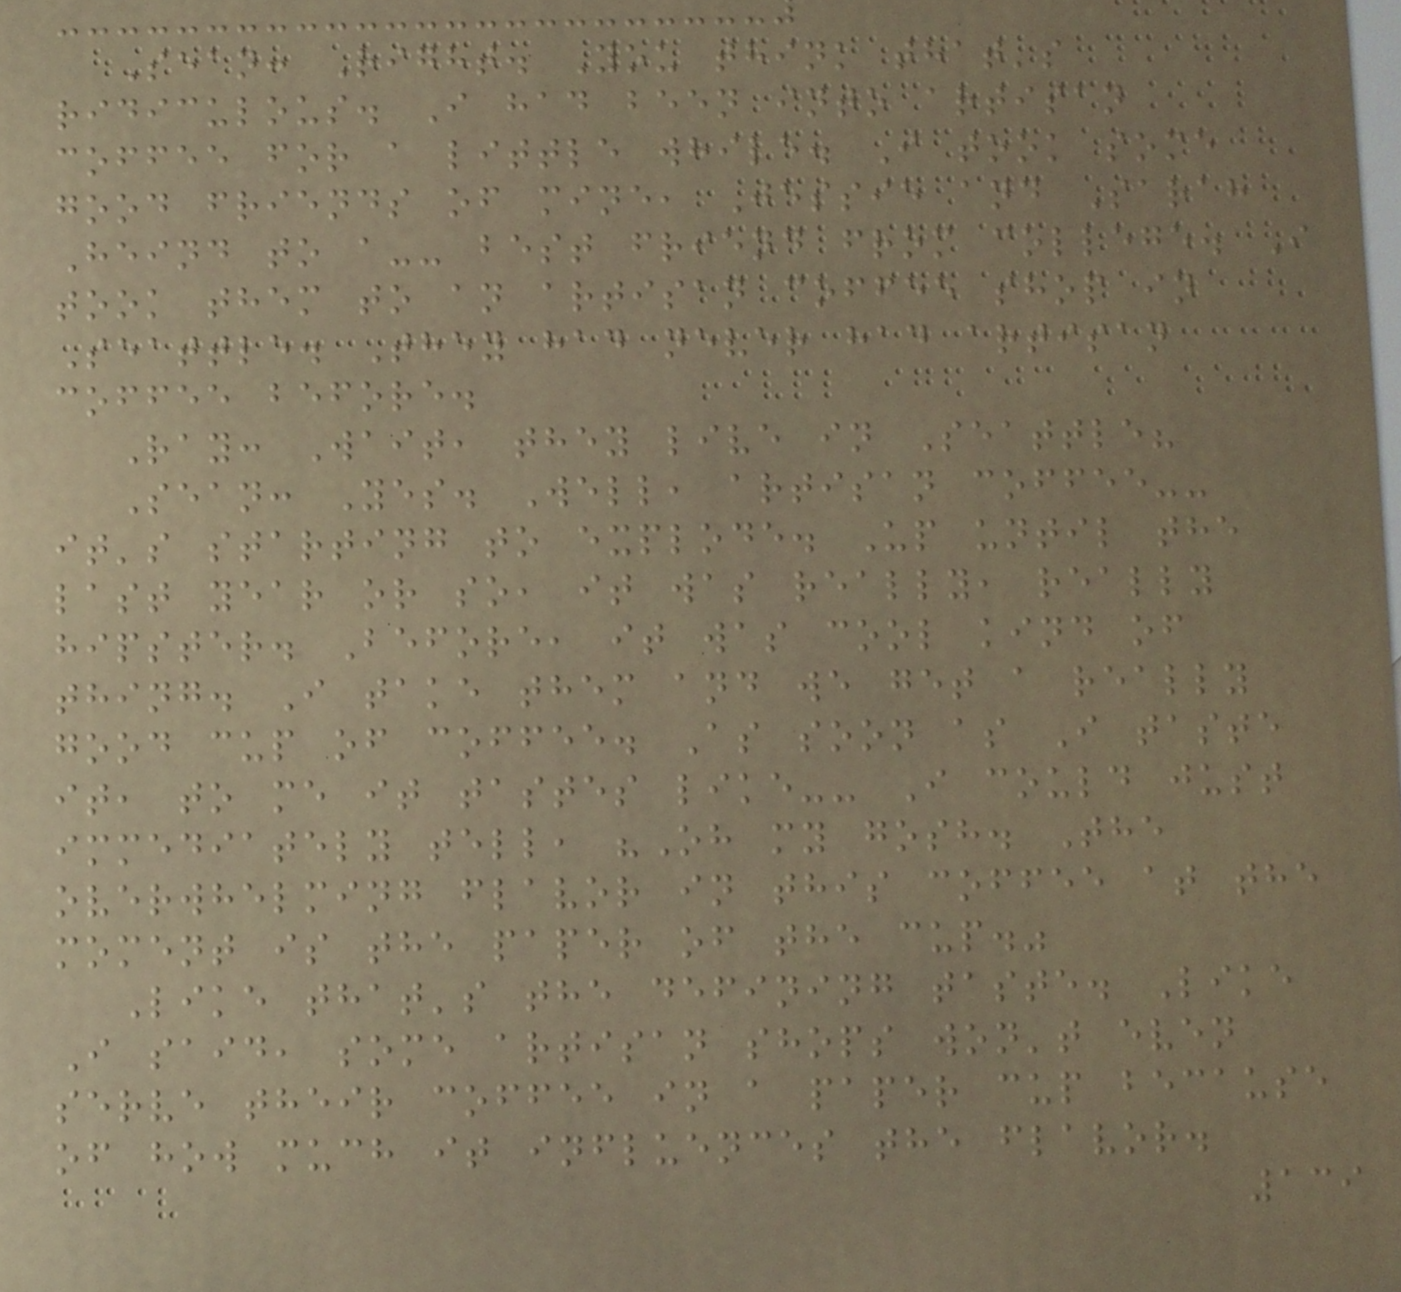Sean: Right. You think that's
ridiculous. I had been into artisan
coffee for a little while. I took some
good friends of mine, Jessie and Sarah
Heind to a-- best friend from college. I
took them to an artisan coffee shop in
Seattle. They had never had artisan
coffee before.
Ray: Wait, they live in Seattle?
Sean: Yes. Well, artisan coffee--
it's starting to explode. Up until the
last year or so, it was really, really
hipster. Before, it was cool kind of
thing. I take them and we get a really
good cup of coffee. As soon as I taste
it, to me it tastes like-- I could just
immediately tell, "Oh my gosh. The
overwhelming flavor in this coffee at the
moment is the paper of the cup."
Like that's the defining taste. Like
I said, some artisan shops won't even
serve their coffee in a paper cup because
of how much it influences the flavor.
139
